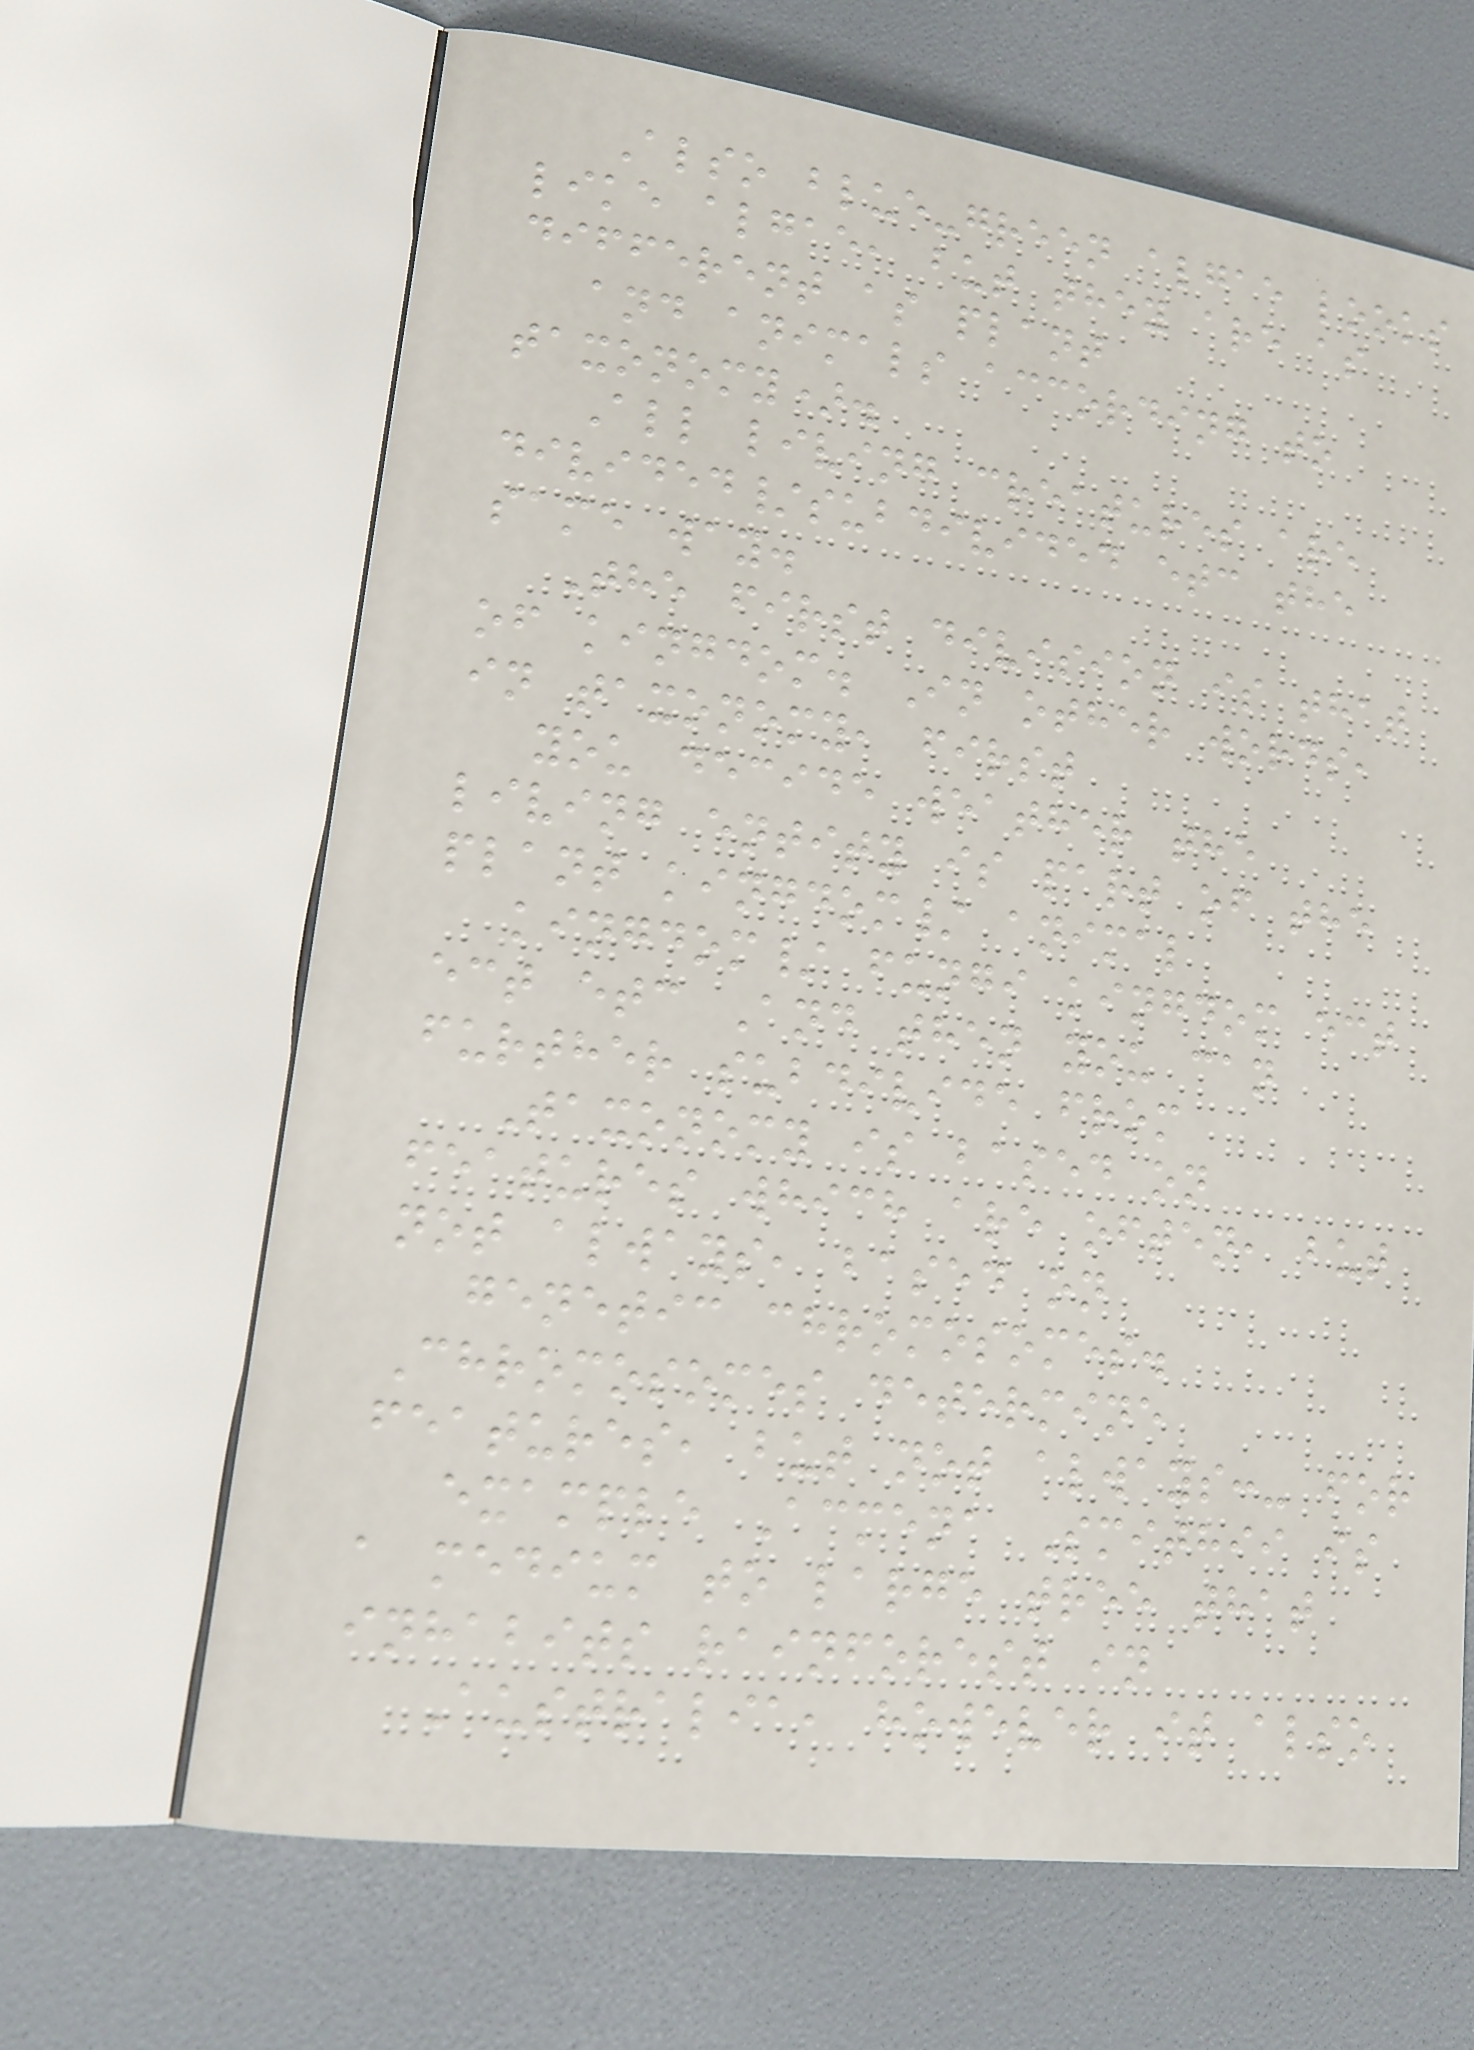Also blue-green algae looks
like algae, but they are as
different as plant
and animals according to
taxonomy).
All living creatures are
divided/subdivided etc the
same way.
The first division is that
of kingdom. In other words,
in taxonomy, first
you decide weather the
living entity is part of the
plant kingdom/ animal
kingdom/ fungi kingdom ect
ect etc And then you can
further subdivide from
Taxonomy is based on
features which are often, but
not always, based on
genetic chromosomes.
Chromosomes determine
features, but not always:- for
example Acmena Smithii is
a medium to large tree that
inhabits rainforest in
Australia, however it also
